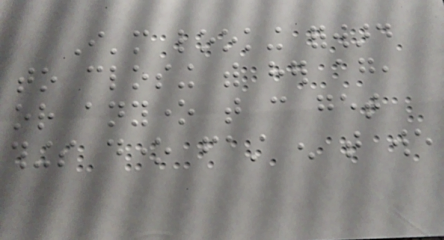I'm looking forward
to closing with her again,
or anyone that can get
things done fast enough that we
